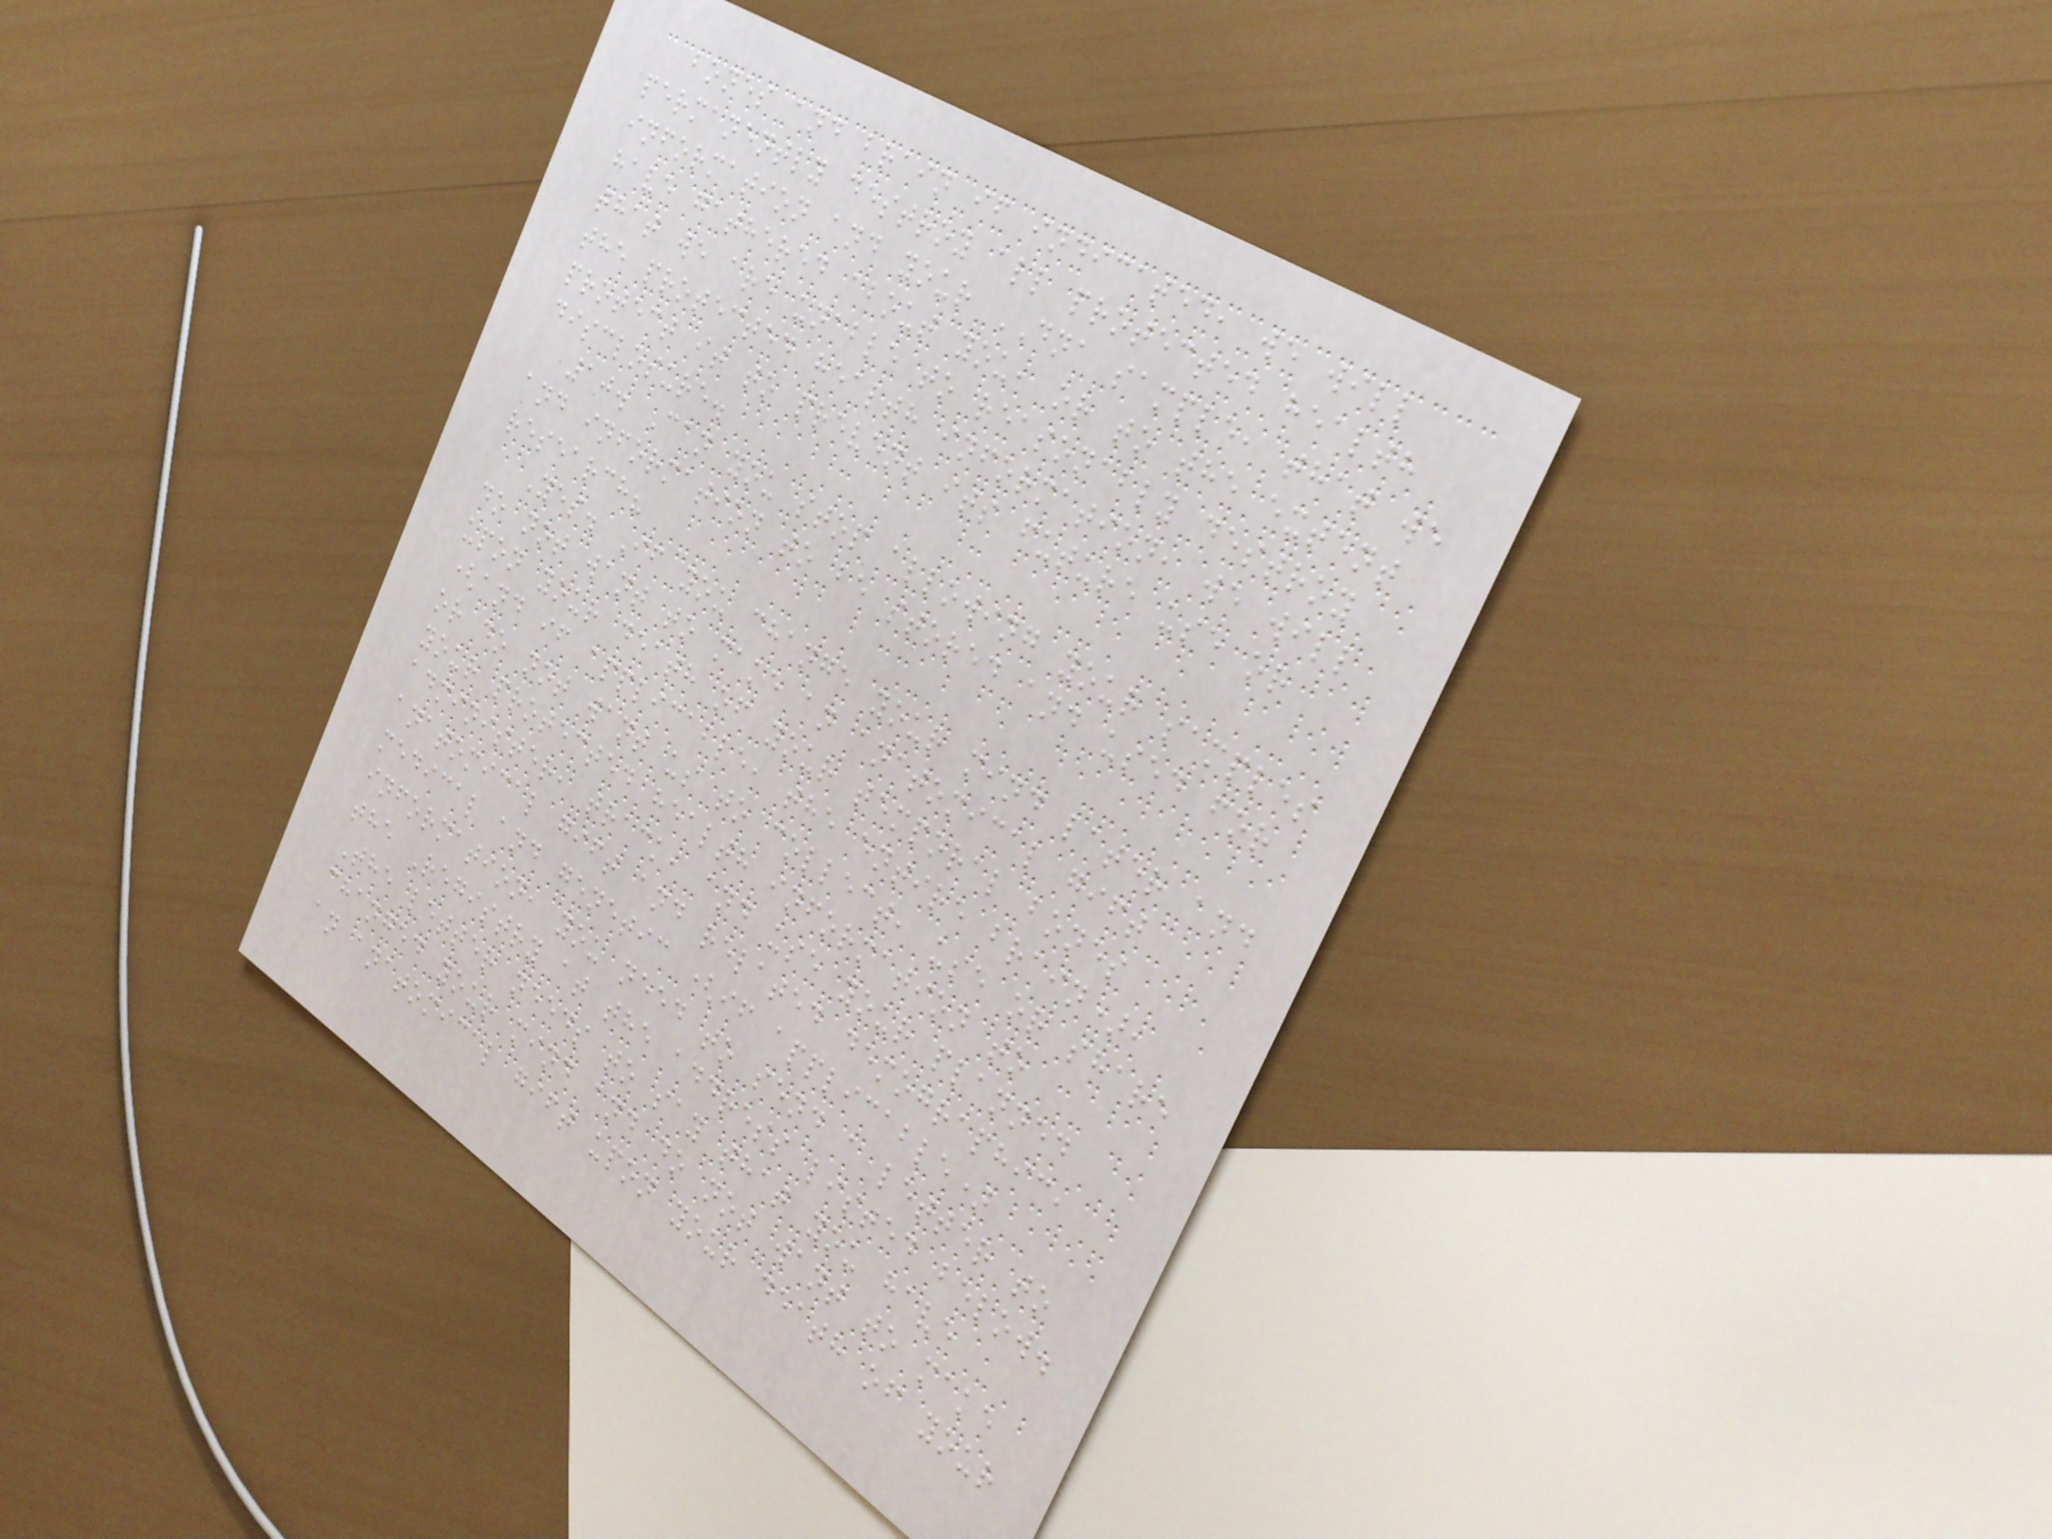bones and brain if indicated, we will
permanently destroy all protected health
information and your DNA sample, that we
have gathered about you, or to the extent
that we are unable to reasonably destroy
the protected health information, we will
protect it to prevent its future use or
disclosure.
10. Can you stop allowing your samples
and information to be stored and used for
research?
Yes. If you change your mind later and
do not want to make an anatomical gift
upon your death of your temporal bones
(and if applicable, the entire brain),
or do not want us to collect, use or share
your protected health information to
administer, track, and use your planned
anatomical gift and related demographic,
medical and genetic (if applicable)
information, you need to send a letter to
the Registry at the address listed below.
The letter needs to say that you have
changed your mind and do not want to make
an anatomical gift upon your death of your
